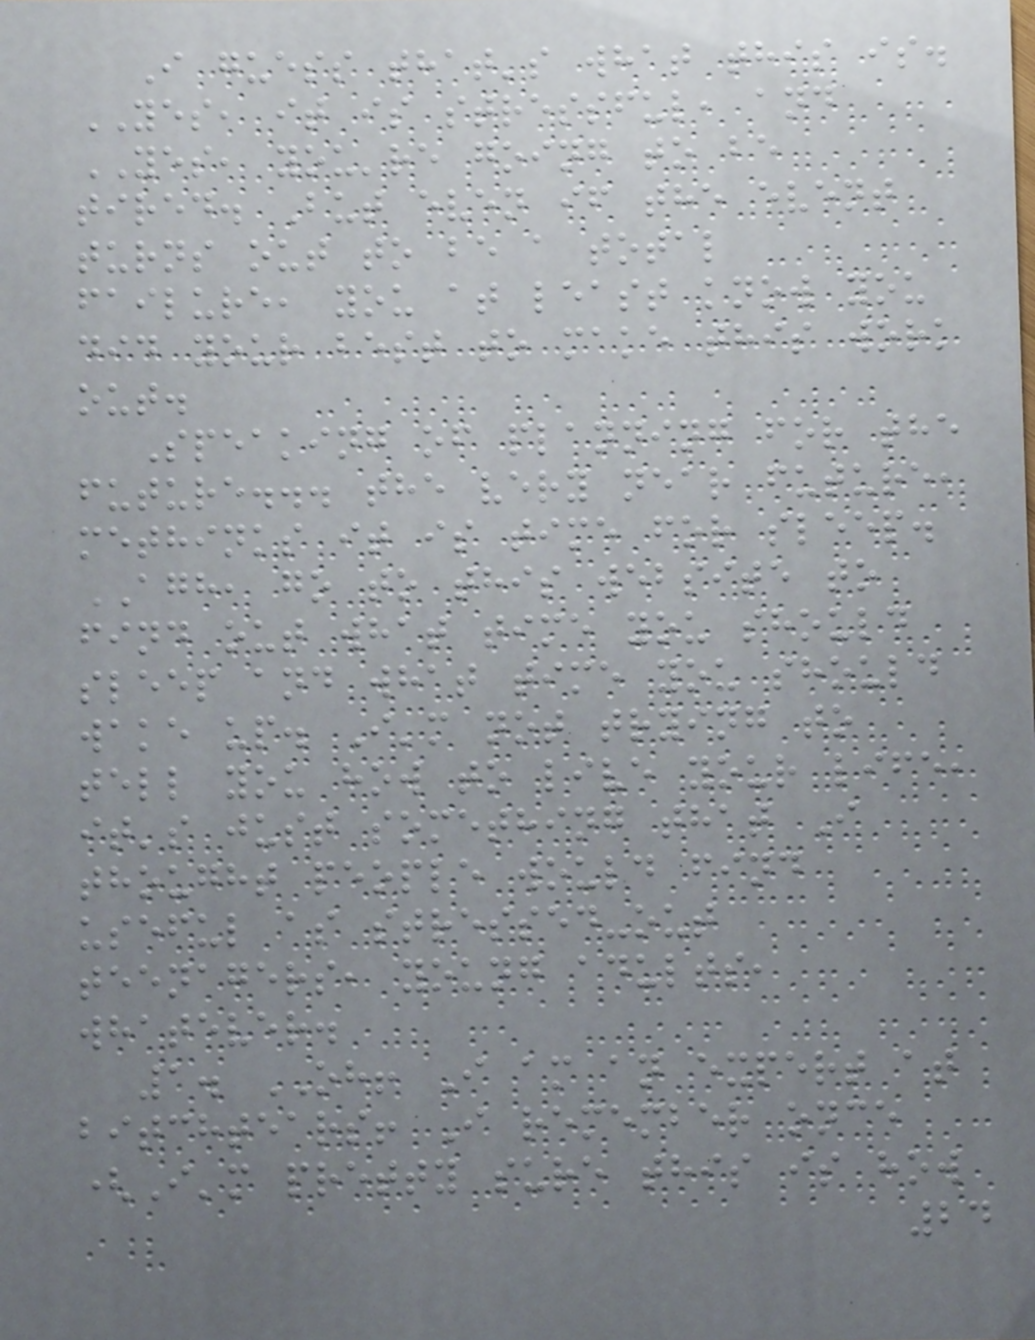I guess that's what this is.
YES, it is stressful, and
YES, you're going to be
tired. But even if the event
turns out to be a total
failure, you at least know you
did your best to make this work
out.
Speaking of planning for the
future... the very near future,
methinks it is time for sleep.
AGH, go to this website to
find out what time you should
sleep and what time you should
wake up. I'm not trying to
tell you how to live your life,
it's just something that I
thought people would find
useful as stressed-out
teenagers, young adults,
whatever.
1. OH! I am an expert at
bitchtears! I remember once
(I'm pretty sure this is how
24
